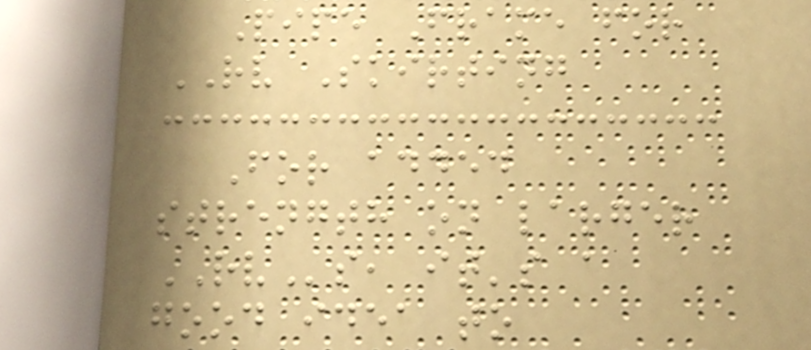Pipe Frame for
RV Skirting
For added
strength on larger
RVs, it's a
good idea to
